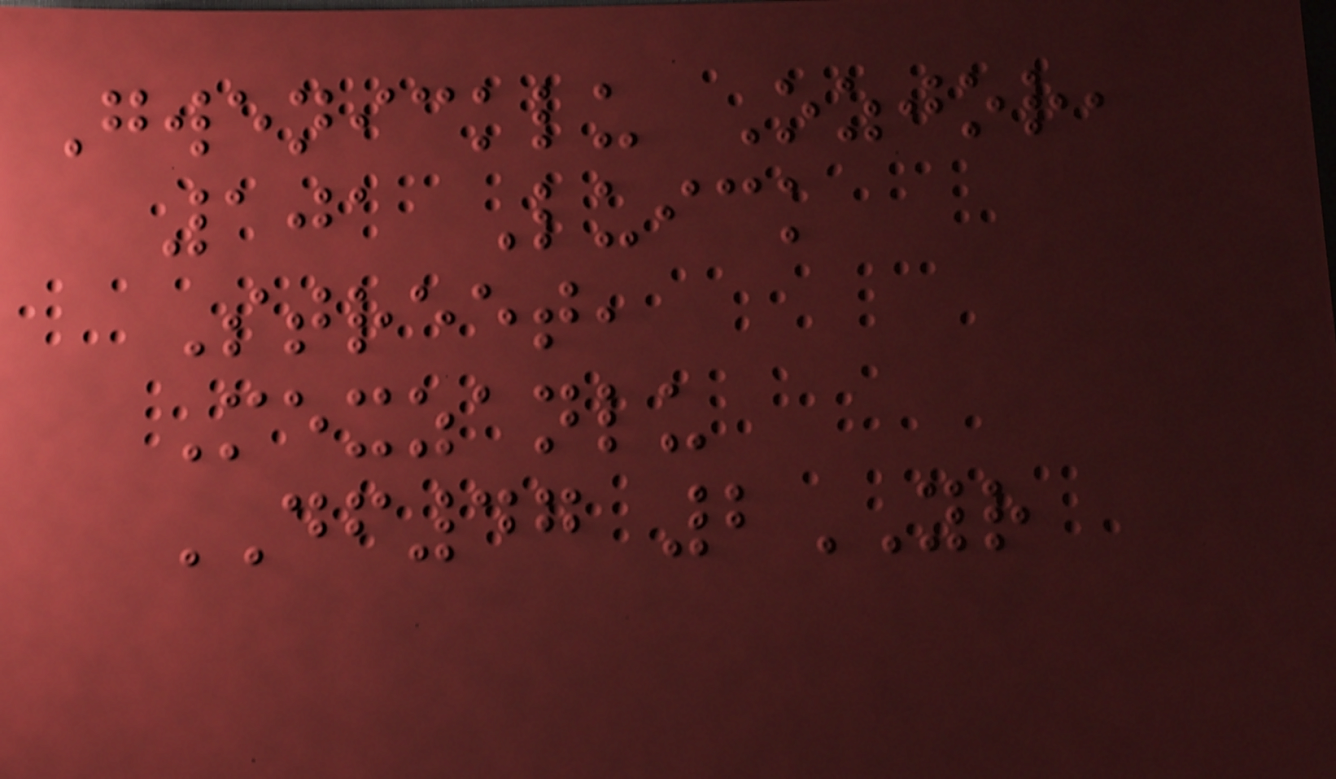Gwenicklu Ozjor,
101 Luick
Street,
Mexzanlu
DF47 2YR
